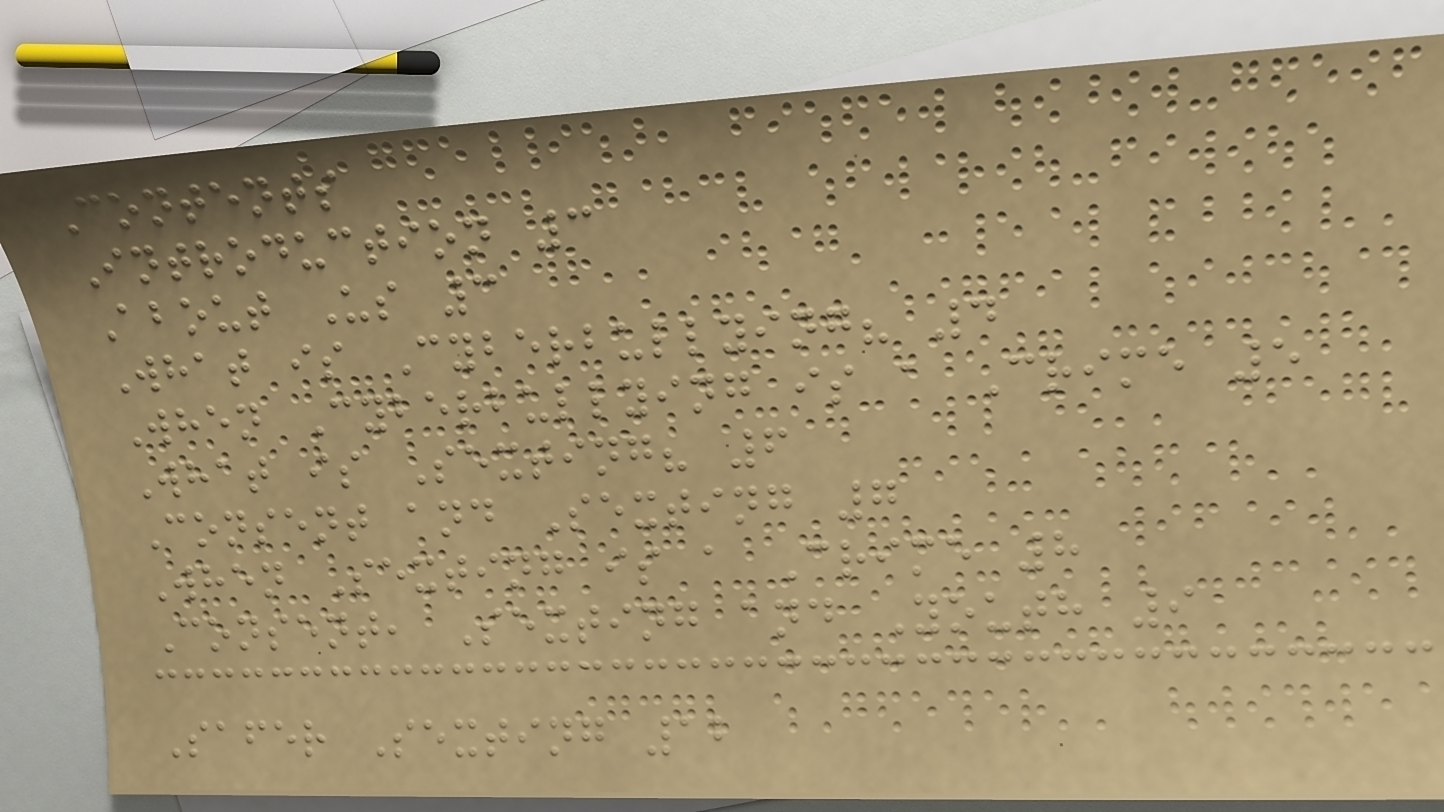Contents
Introduction 3
About Us 3
What is Cyberbullying? 4
When Cyberbullying is a Crime 5
What is Sexting? 6
Consent and Sexting 7
When Sexting is a Crime 8
Consent, Sexting and Youth 9
Safer Sexting 12
